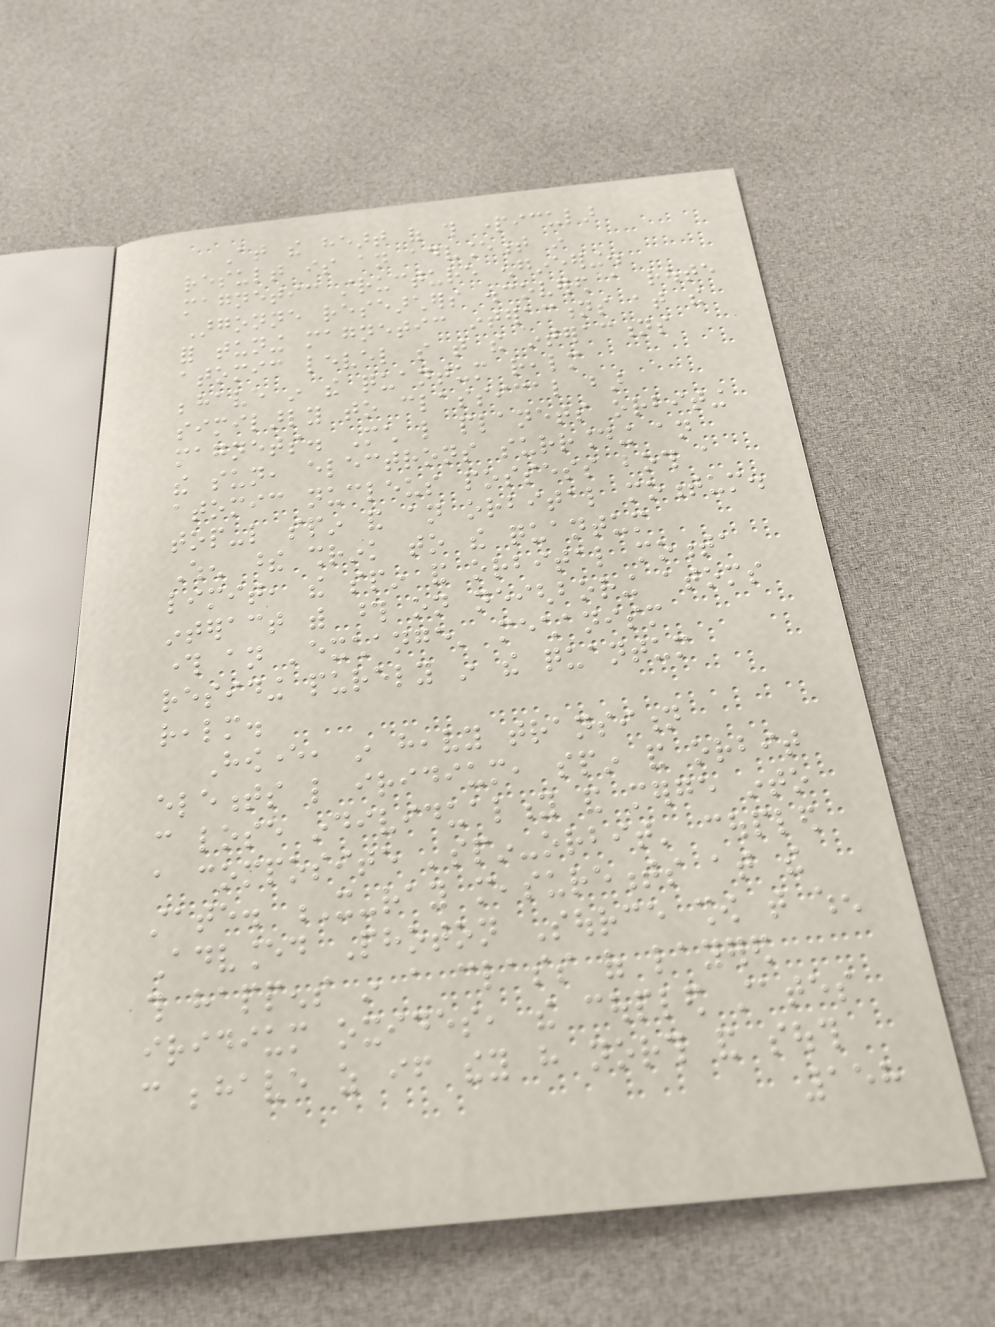At the heart of this particular
result is an advancement in
magnetic structure engineering.
Argonne researchers discovered a route
for tuning magnetic interactions at the
atomic level so that the interactions
behave in the quantum realm
similarly to classical bar
magnets. Much like planets orbiting
the sun, electrons surrounding an
atomic nucleus possess both a
top-like spin and an orbital momentum.
When these shrink to the quantum
limit, the spin and orbital momenta
interact with those on neighboring atoms
through an 'exchange' mechanism
residing purely in the quantum
realm.
However, in heavy transition
elements like iridium, spin and orbit
can lose individuality and merge into
a composite 'spin-orbit' coupled
state. X-ray measurements at the
Advanced Photon Source show that when
this happens in a class of layered
iridium oxides, the coupled states
can behave as if they have north and south
158
